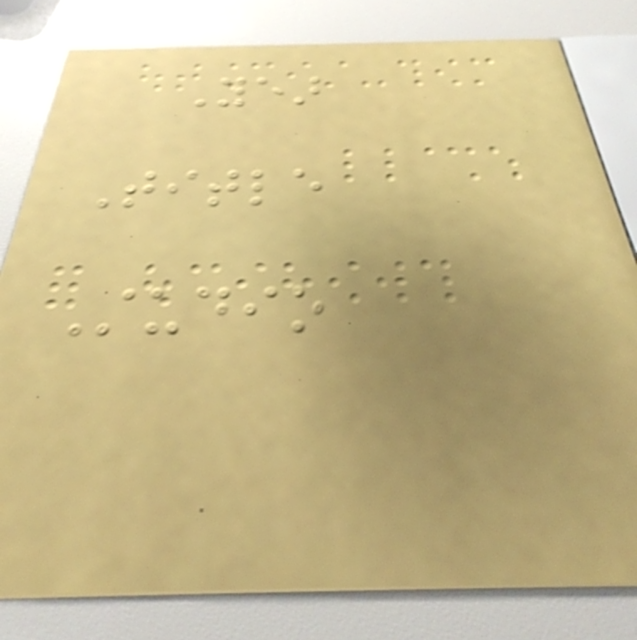Year
Title
Studio
